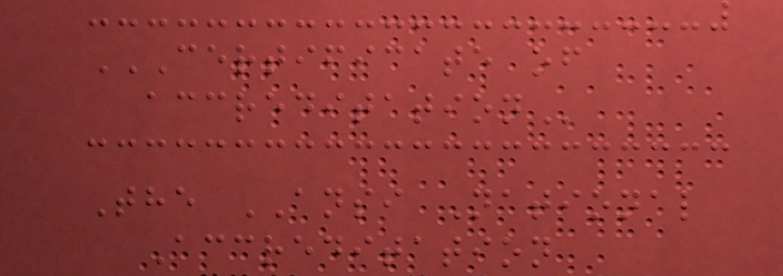CERTIFICATE OF
ACCREDITATION
The ANSI National
Accreditation
